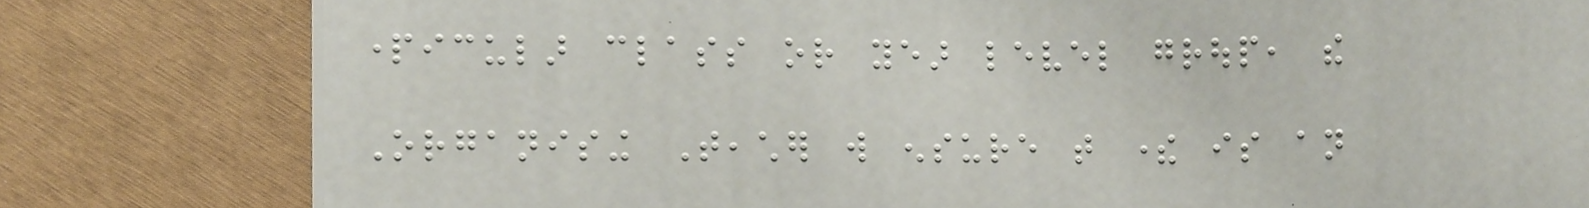particular class or year level group, the
Organising Teacher will ensure that there is an
